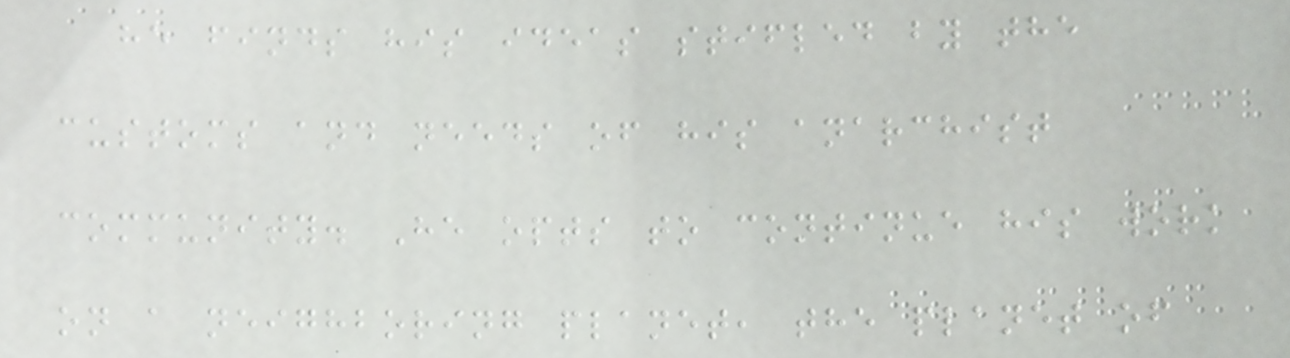he finds his ideas stifled by the
customs and needs of his anarchist
community. He opts to continue his work
on a neighboring planet, the planet of
